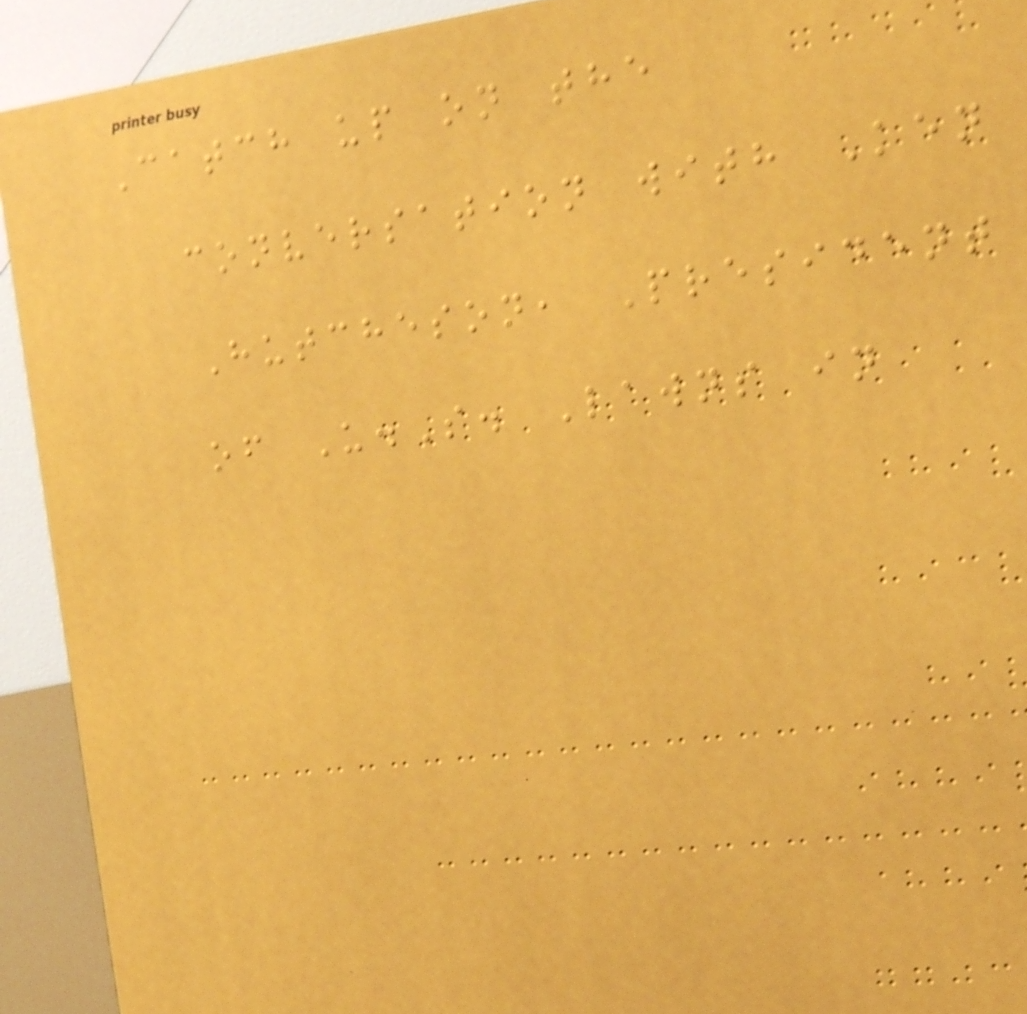Catch up on the
conversation with Ken
Hutcheson, President
of U.S. Lawns in
